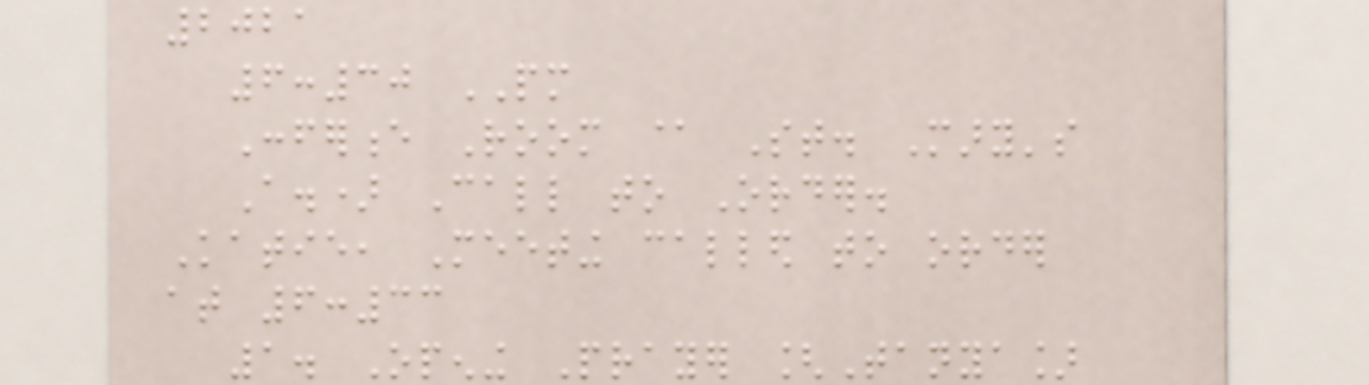2021
6:30 PM
Conference Room @ St. Mary's
A.) Call to Order.
Katie, Meeting called to order
at 6:33
1. Opening Prayer [Tanya]
